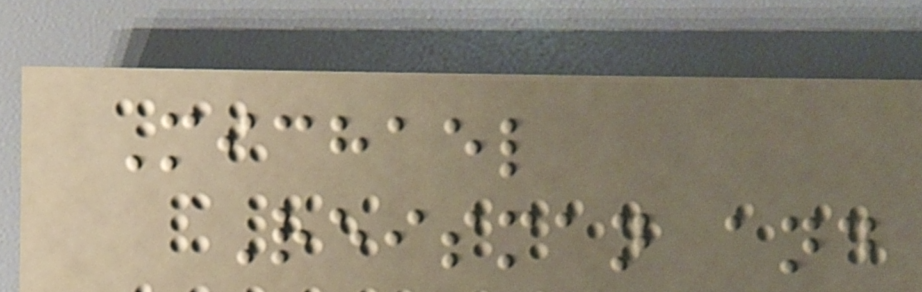Michael
Reisman and
